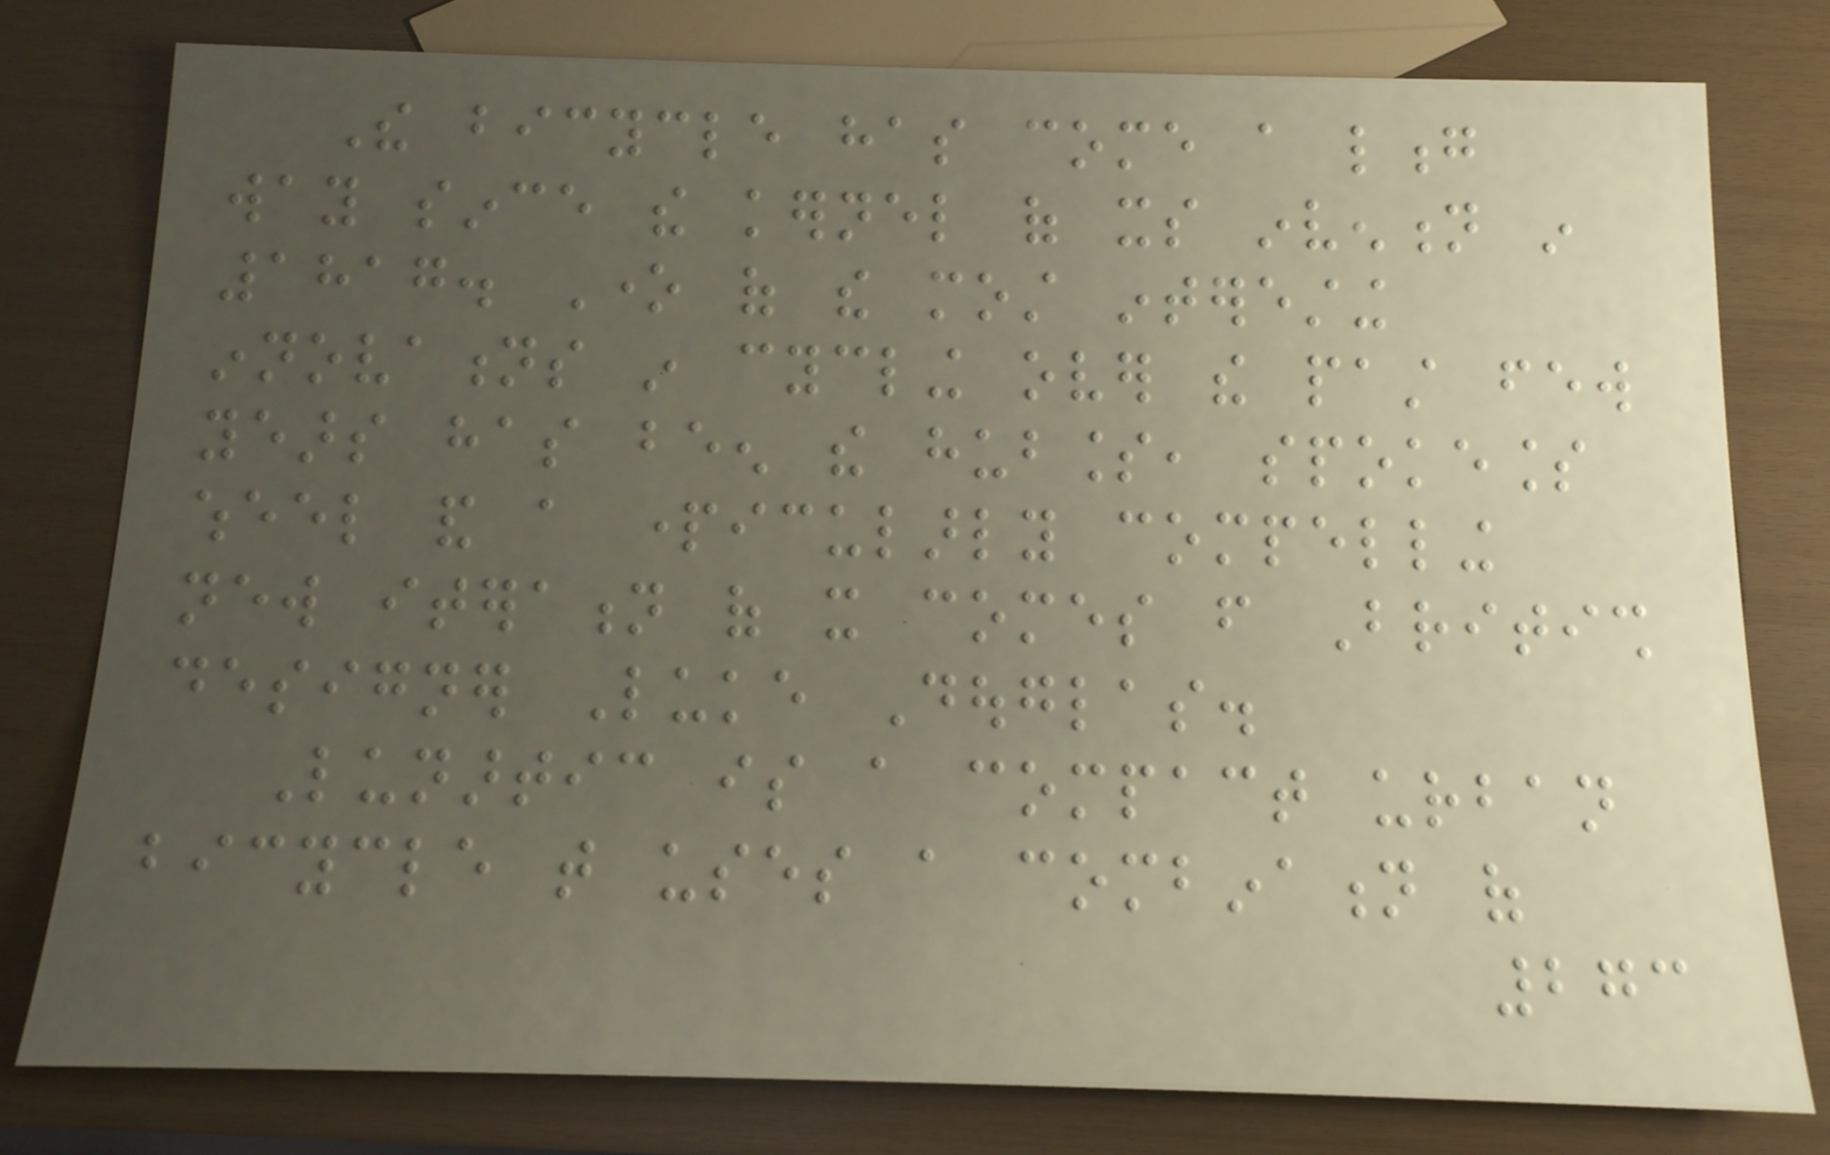The bicycle has come a long
way since the kernel of its invention in
1817. One of the most interesting
innovations in cycling over the past few
years has been the hubless, spokeless
wheel and a particularly compelling
new iteration of it comes from British
designer Luke Douglas.
Lunartic is a compact urban
bicycle that uses a combination of
273
